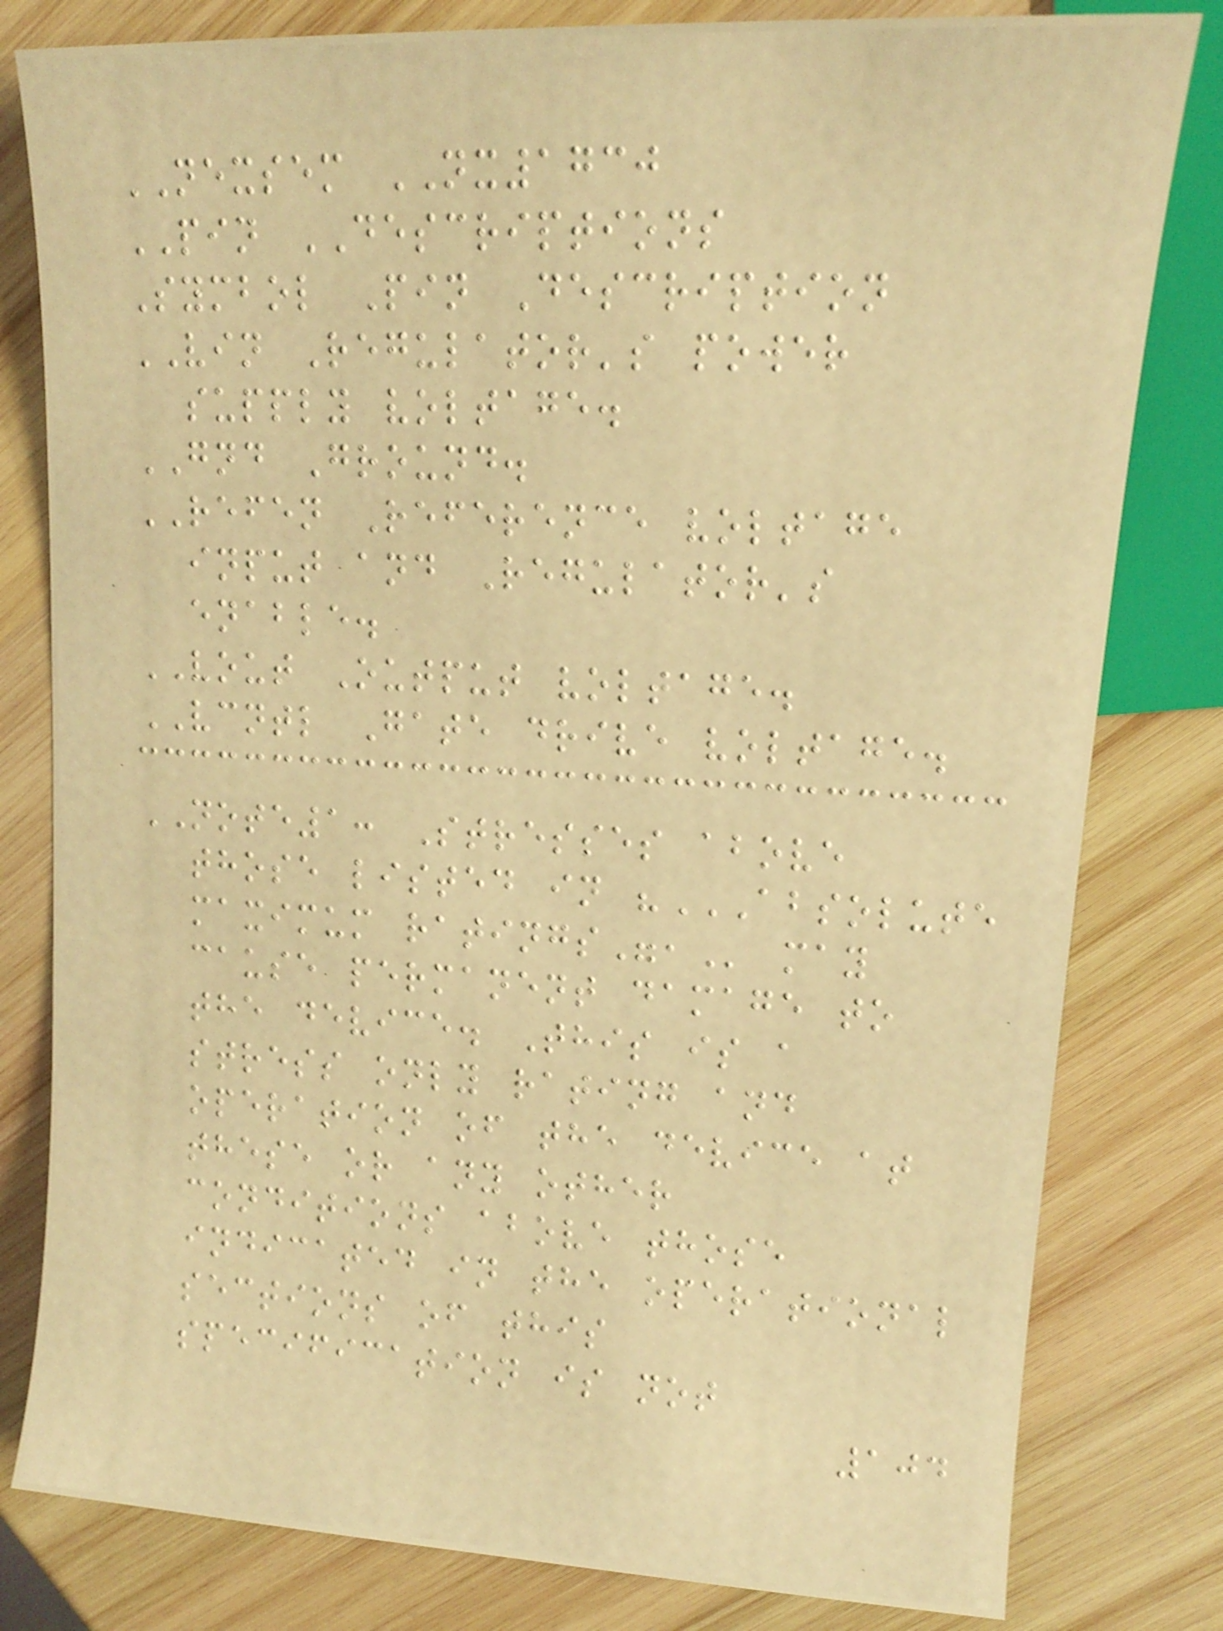NEXSEM NX1730
PIN DESCRIPTIONS
Symbol Pin Description
VIN Regulator's power
supply voltage.
GND Ground.
REFEN Reference voltage
input and Regulator's
enable.
VOUT Output voltage.
VCNTL Gate drive voltage.
NOTE1: Stresses above
those listed in "ABSOLUTE
MAXIMUM RATINGS", may
cause permanent damage to
the device. This is a
stress only rating and
operation of the device at
these or any other
conditions above those
indicated in the operational
sections of this
specification is not
104
